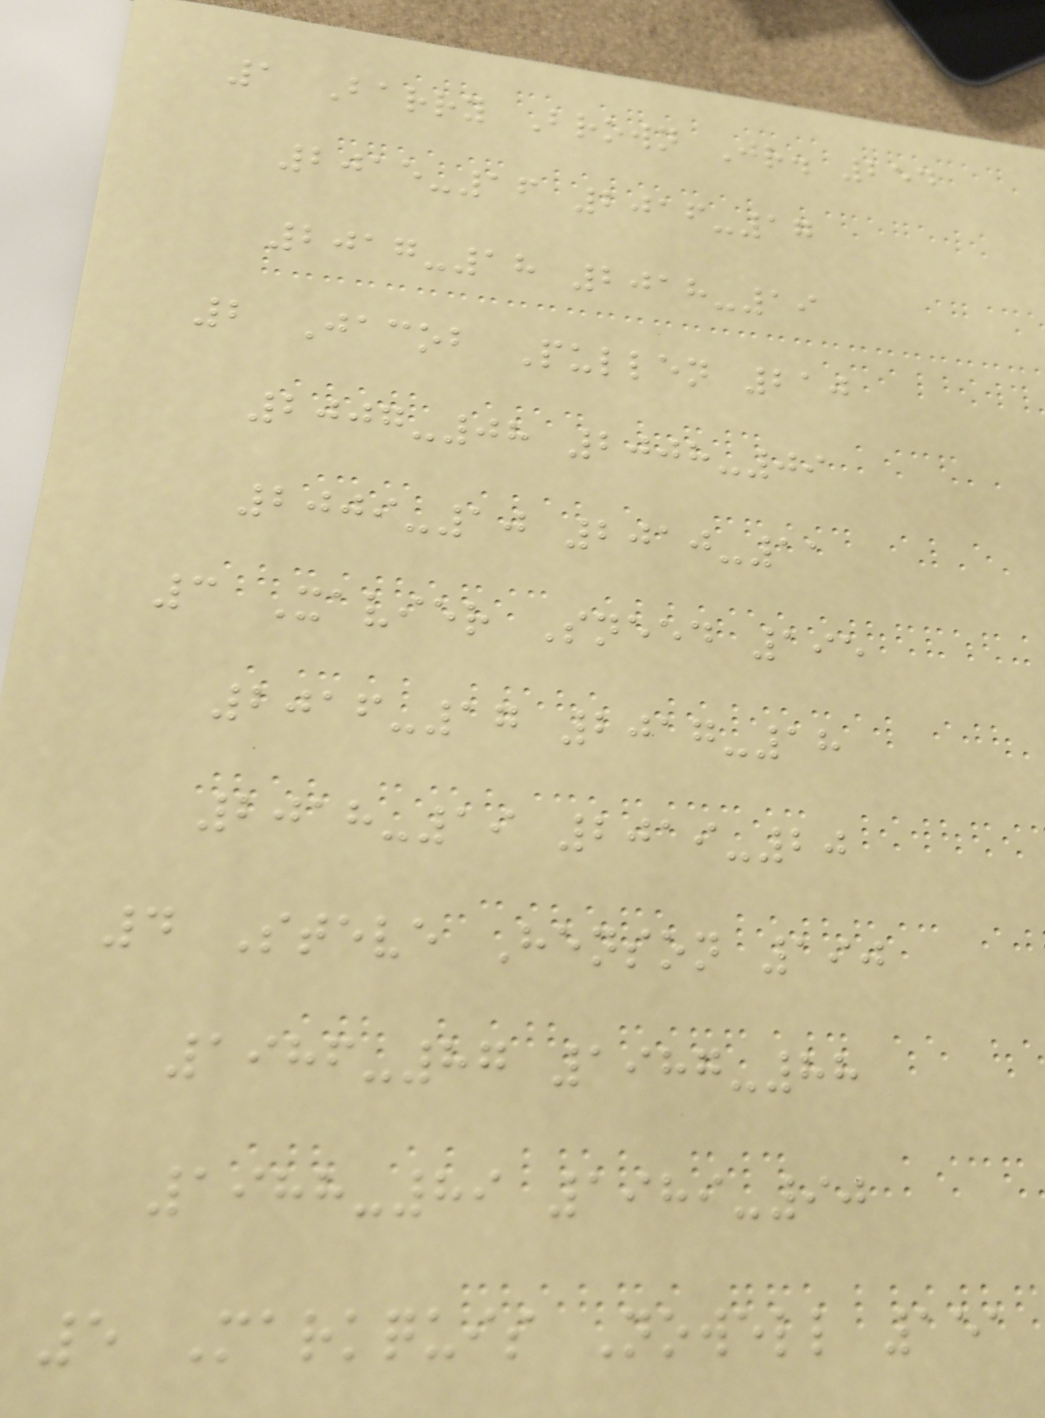1 Barry Brown Jr. 254
2015-16 2016-17
2017-18 2018-19
2 Jacob Pullen 210
2007-08 2008-09
2009-10 2010-11
3 Xavier Sneed 195
2016-17 2017-18
2018-19 2019-20
4 Steve Henson 190
1986-87 1987-88
1988-89 1989-90
5 Markquis Nowell 151
